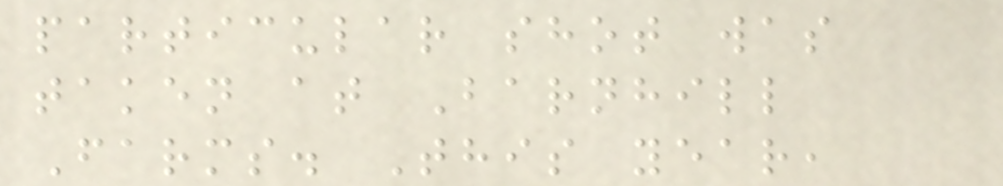particular shot was
taken at Barnhill
Farms. This year,
